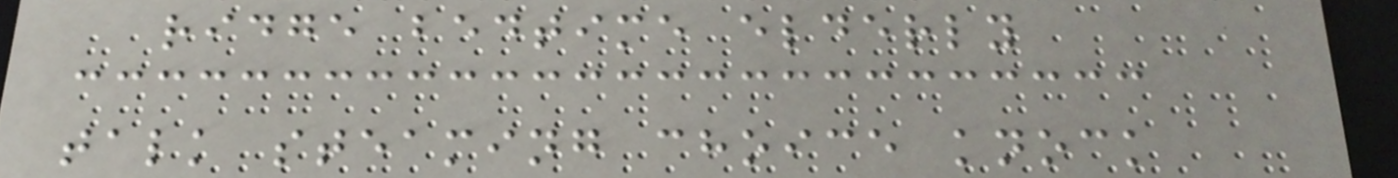ridge bedtime elderly
talk steaming choice knock
